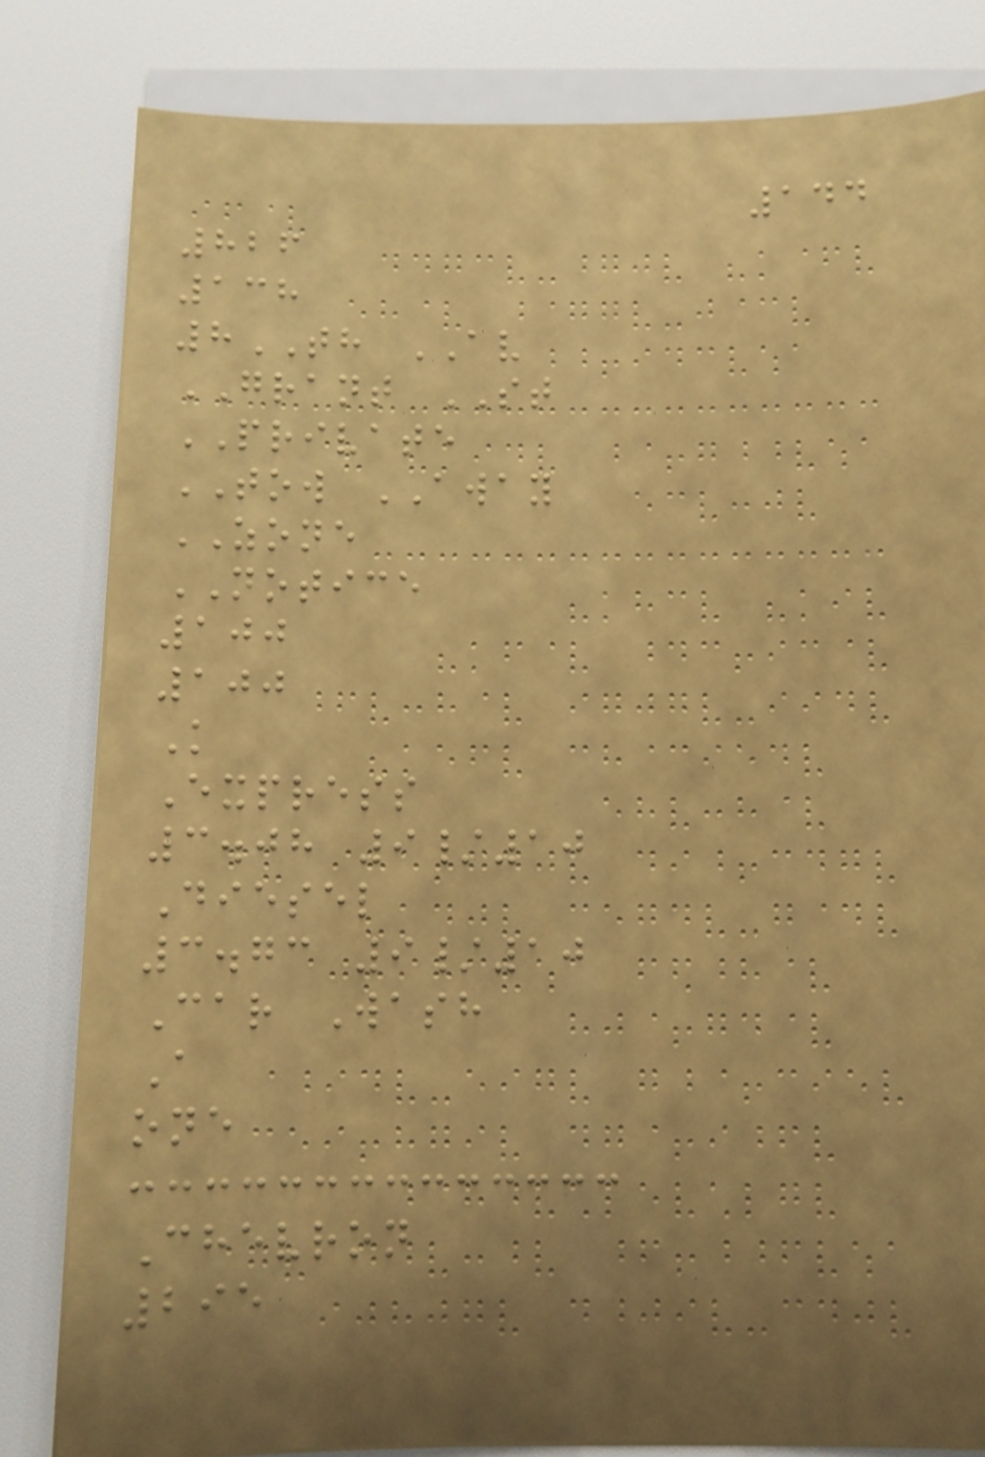144
826
138
8TH AV
GRANT ST
PRIVATE
TOW AWAY
ZONE
NOTICE
100
100
K
Express
3.08 9/10
Diesel
3.73 9/10
Car Wash
A
one
Chevron
295
